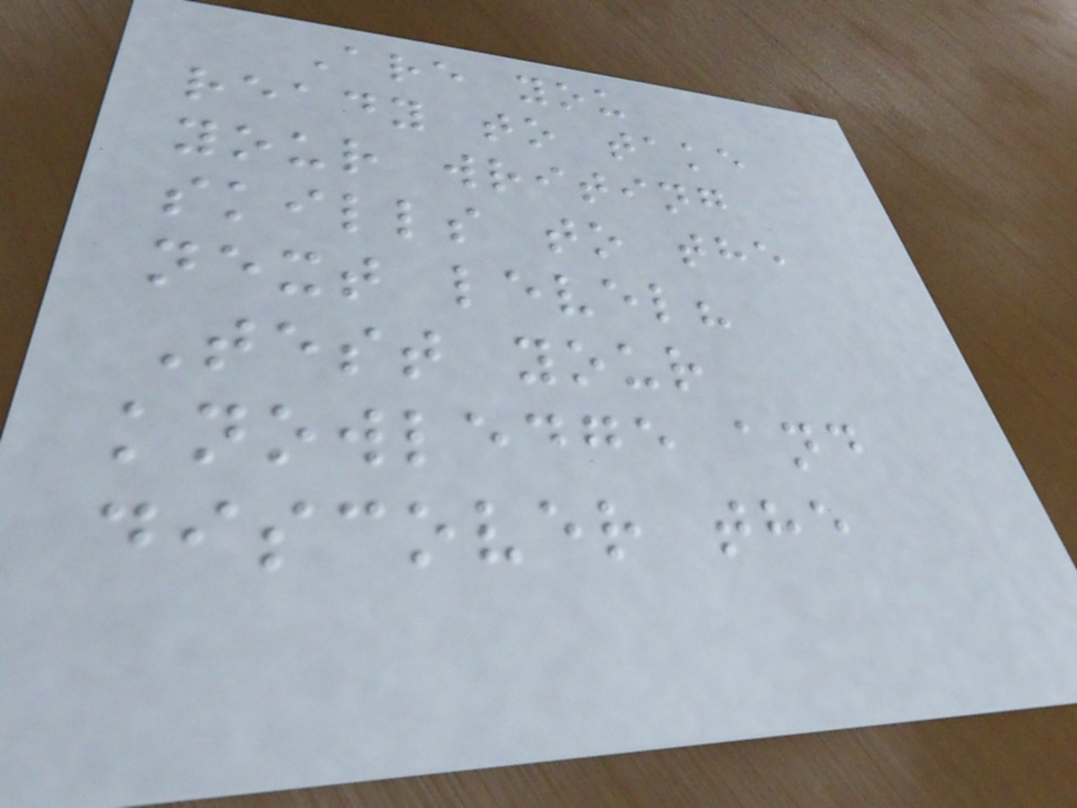Are you
ready to take
your writing
skills to the
next level?
Test your
knowledge and
discover the
